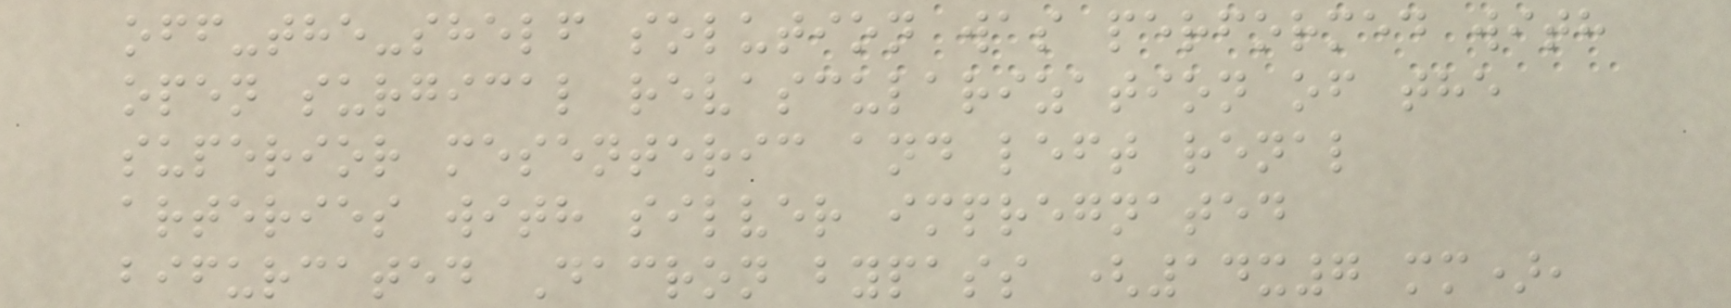off-the-shelf solution was performed with
open surgical revascularization of the
superior mesenteric and left renal
arteries with silver impregnated
bifurcated Dacron bypass (14x7 mm),
